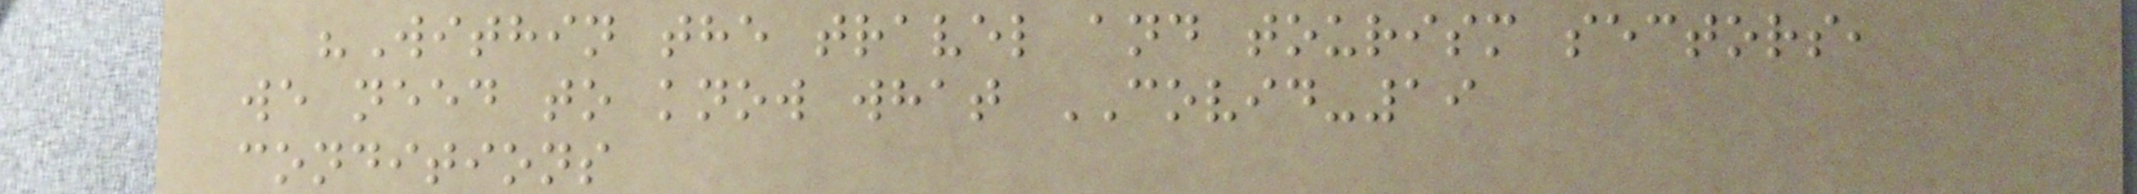"Within the travel and tourism sectors,
we need to know what COVID-19
conditions
